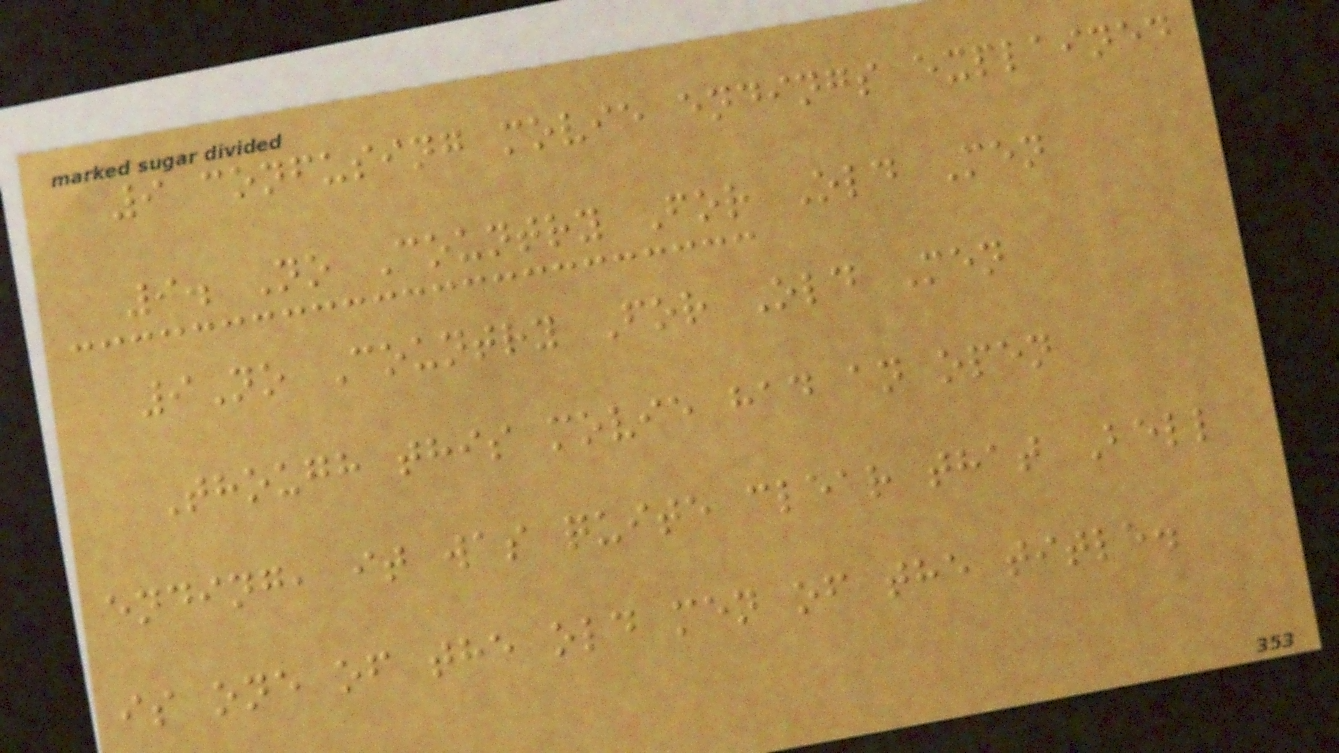9 confusing movie endings explained
9. No Country For Old Men
9No Country For Old Men
Though this movie had an open
ending, it was quite clear that Bell
is one of the old men of the title.
